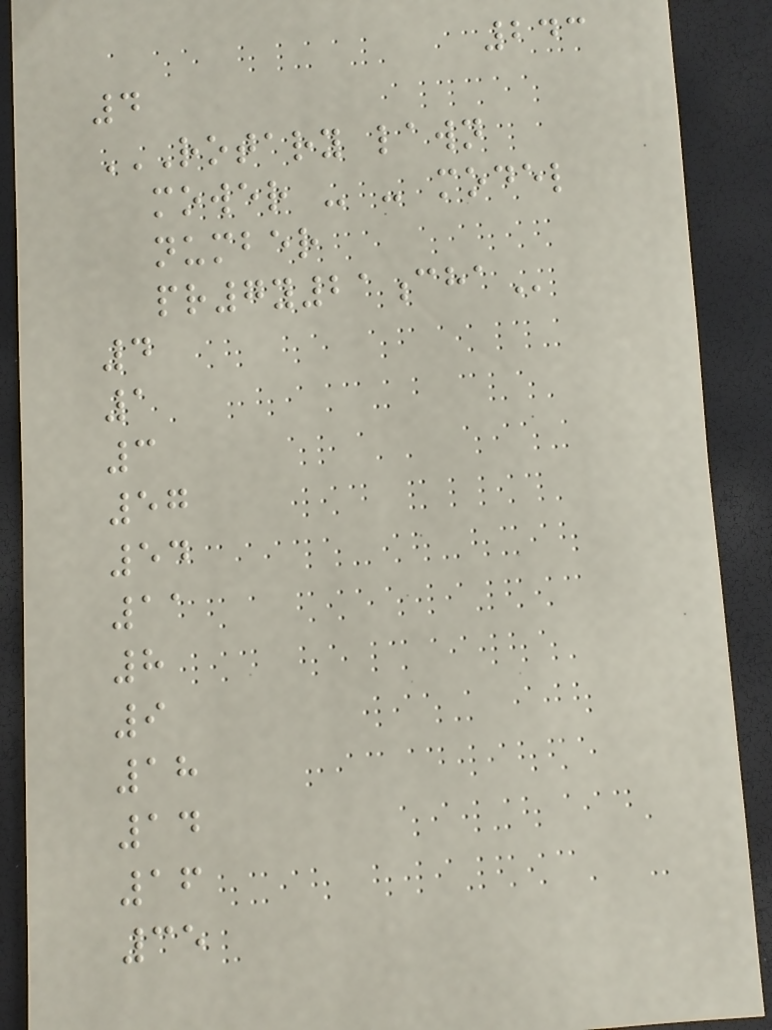243
4
ROTARY LAWN
MOWER - - MODEL
NUMBER
PR7Y21CHA
4
1
3
57
54
11
8
9
18
14
16
35
